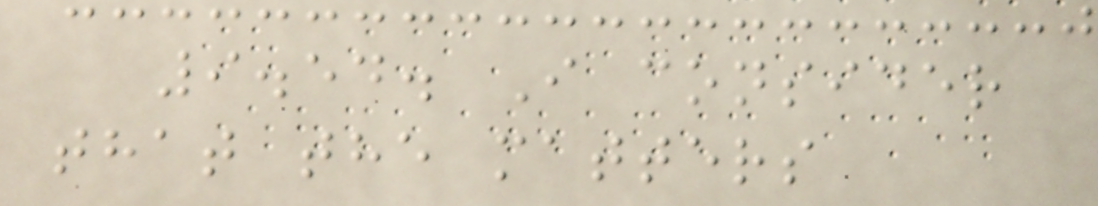9.54. I consider
that the matters
